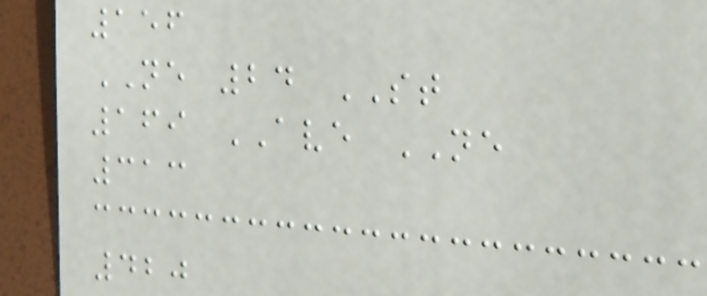156
NE 24 ST
169 AVE NE
313
420
